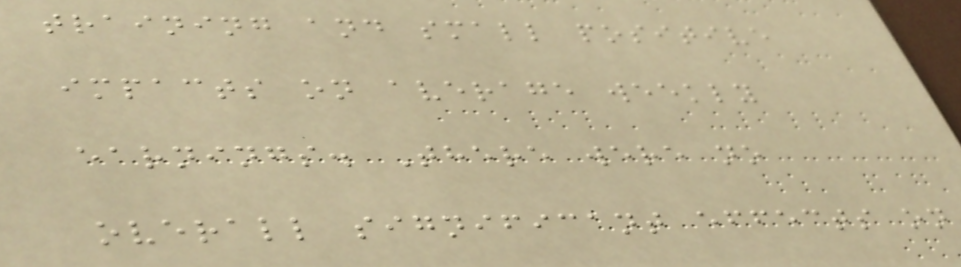training and small positive
impacts on average weekly
earnings. There were no
overall significant effects on
